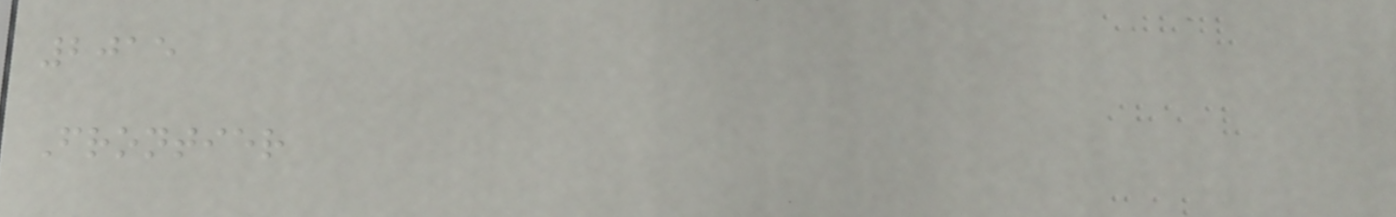2015
Frontier
